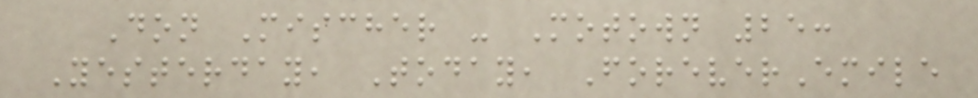Don Mischer - Motown 25:
Yesterday, Today, ForeverEmile
